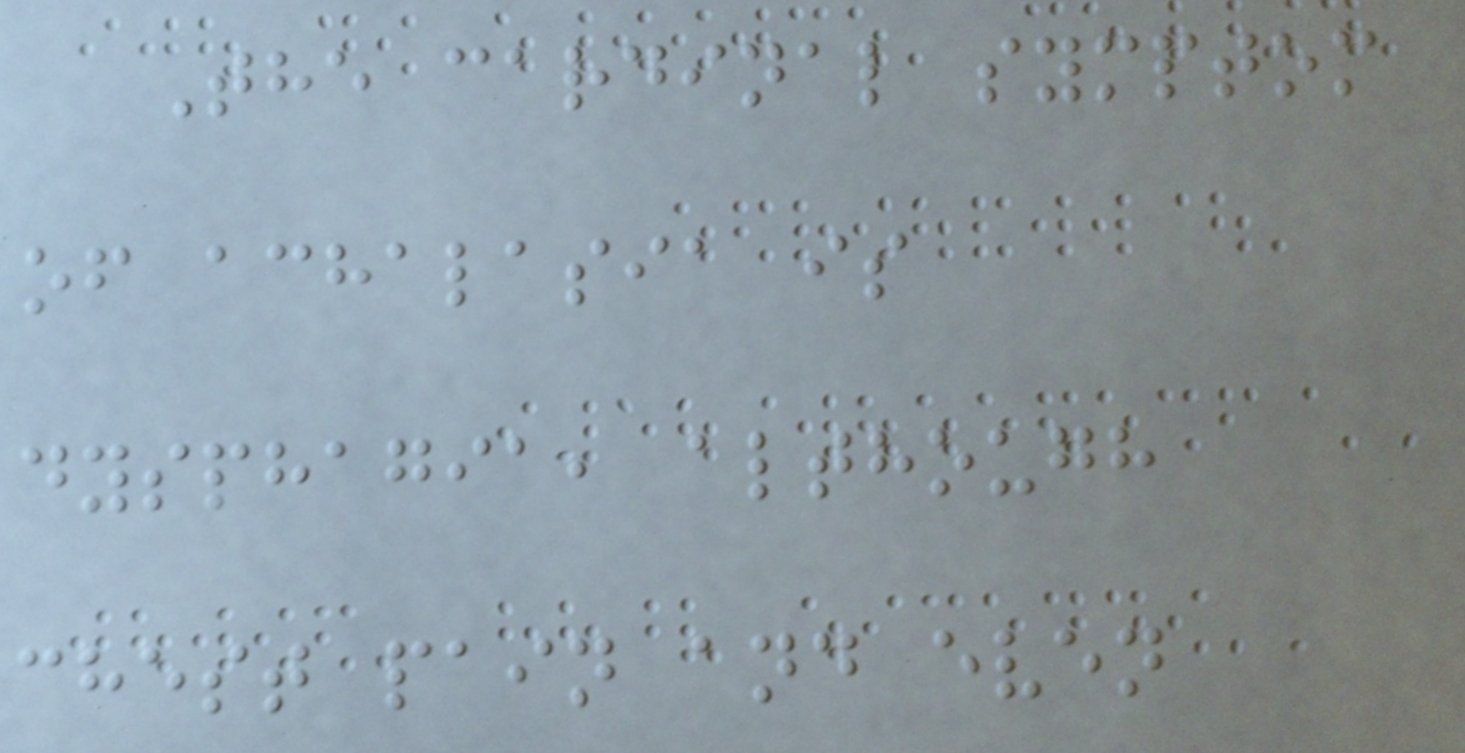The cardinal symptom
of achalasia is
dysphagia, although
chest pain and even
